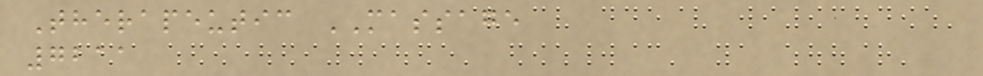Therapeutic MASSAGE
7211
